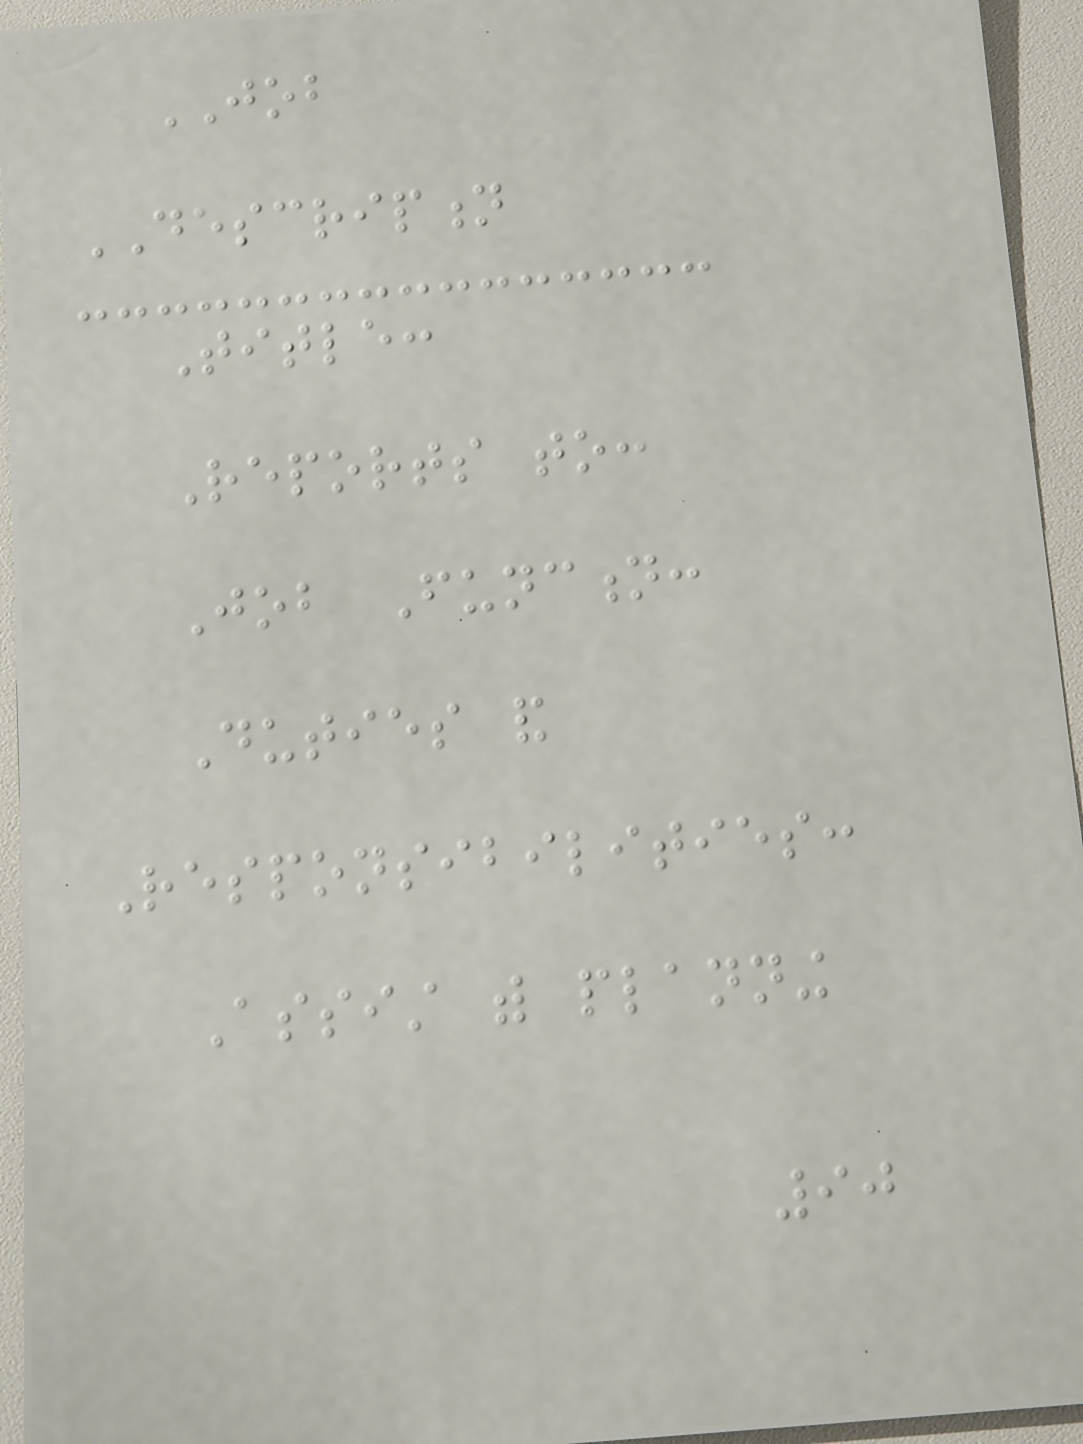JOB
DESCRIPTION
Title:
Reports to:
Job Function:
Duties and
Responsibilities:
Assist with planning
90
